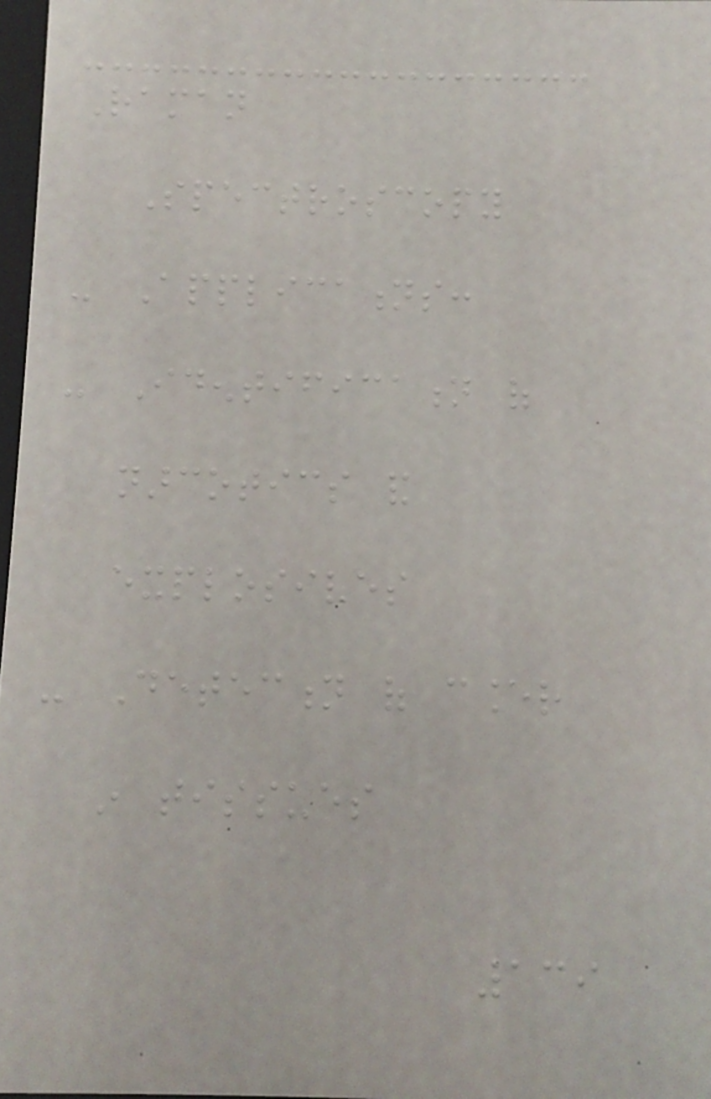Raman
Spectroscopy
- Applications:
- Identification of
narcotics and
explosives
- Detection of cancer
in tissues
139
